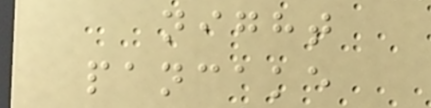night
pancake
